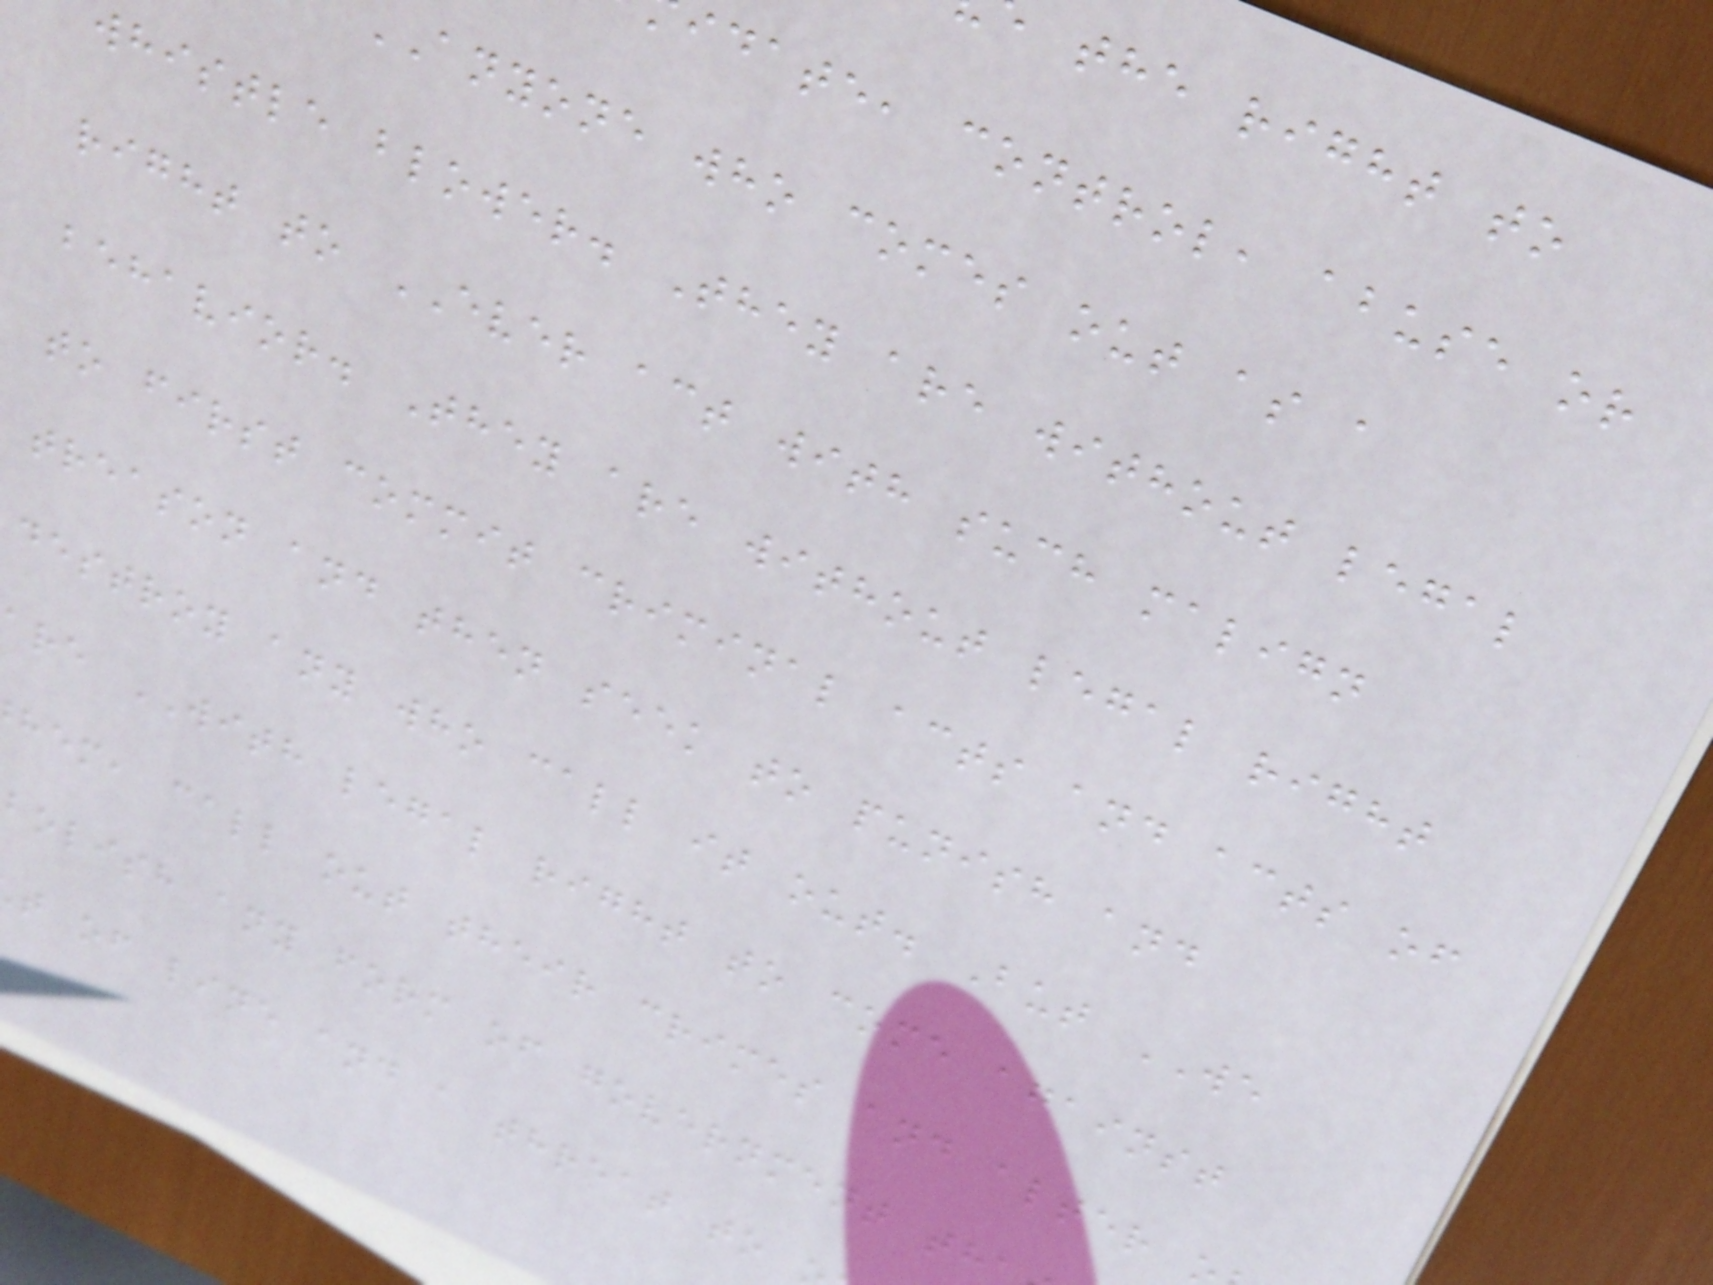the right to
idate, control, abuse or
anyone who comes out as a
whistle blower. They are without legal
right to EVER act with such malign
behavior. They are without legal right
to first commit criminal acts and acts of
treason and then seek to punish and
destroy any who call it out. But WE
are WITH legal right to come against
hem, call out their crimes and alter
bolish any form of government th
t of line and a threat to
